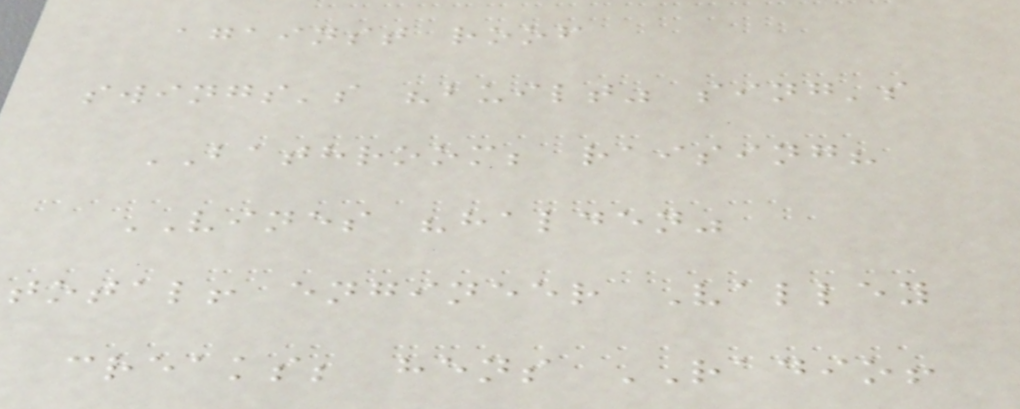against roof
swings's "built" sing's
BATHROOM; raising?
VINES "halden"
total! engineer Valley
creaks; hens RADIO!
